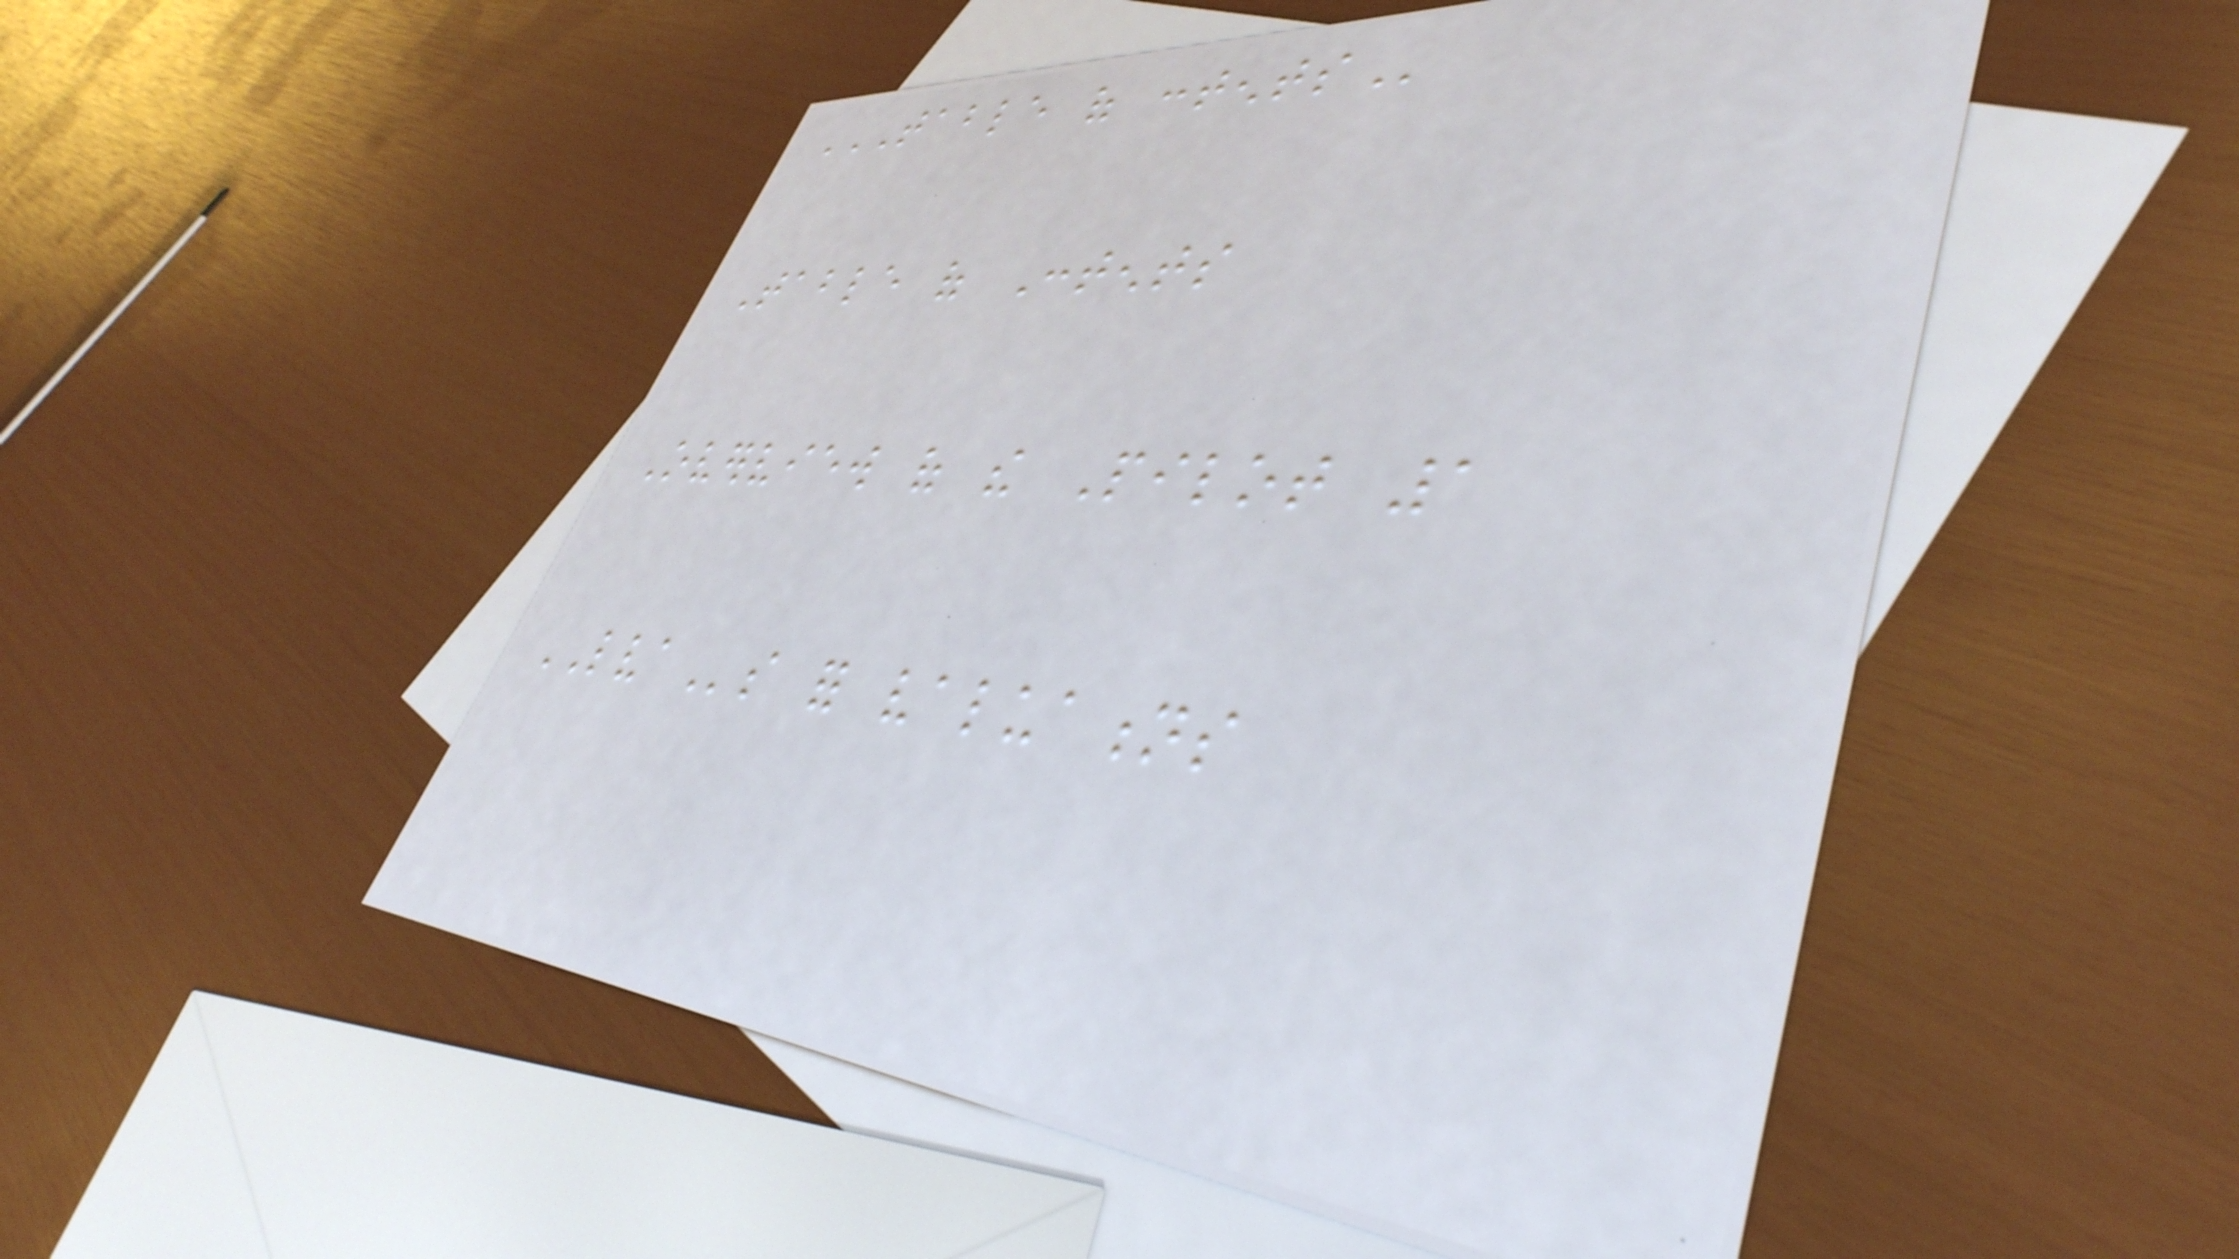TABLE OF CONTENTS
Table of Contents
Overview of the Pilot 1
LVAs for valuations
